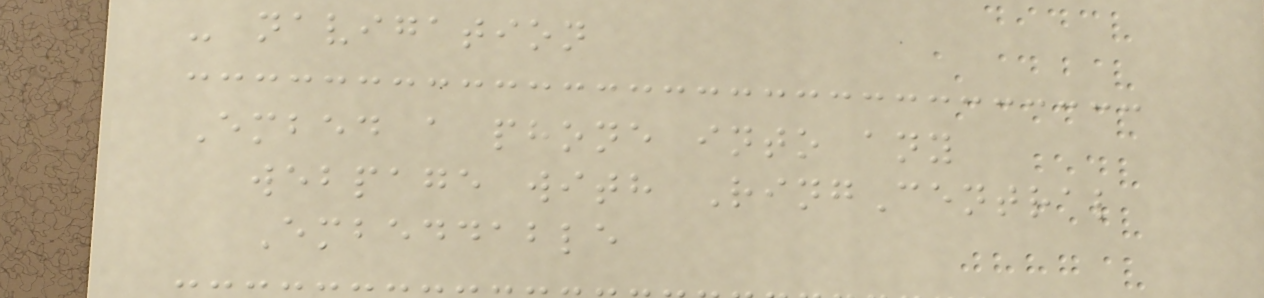- navigation
Embed a phone into any
webpage with RingCentral
Embeddable
